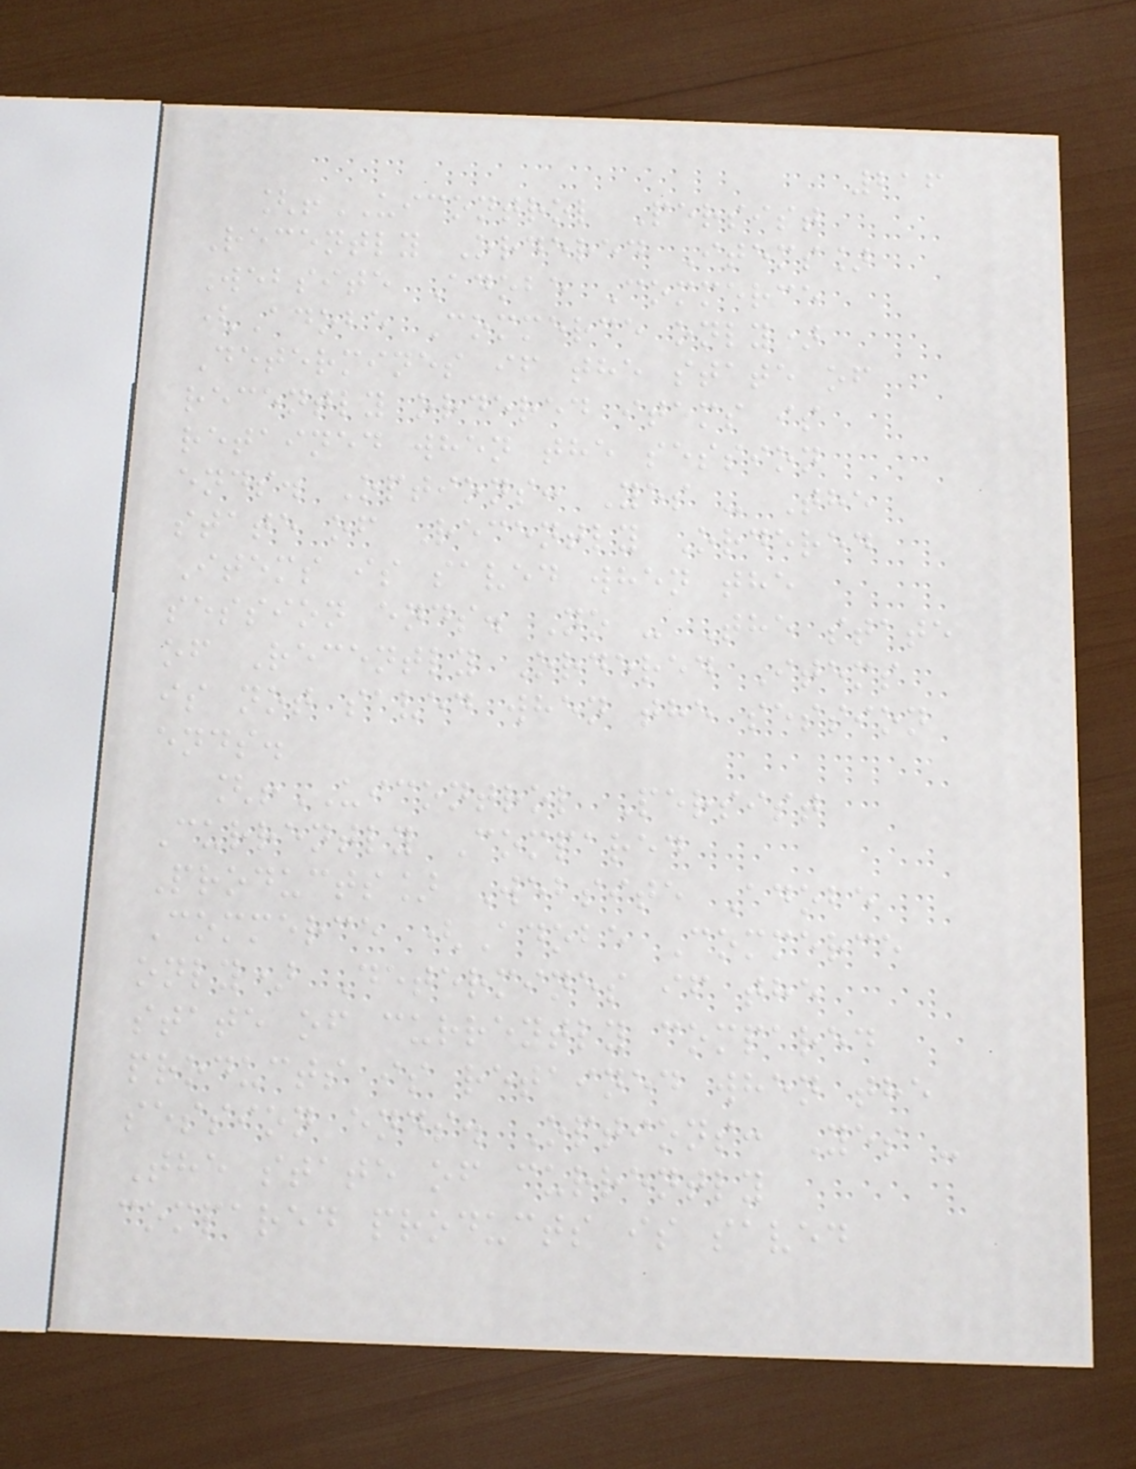216
[!UICONTROL Persist
Recently Ordered Items]
Website Adobe Commerce
(Adobe Commerce only)
Determines if the state of
recently ordered items is
retained when the session
ends. Options: Yes - The
state of Recently Ordered
Items is saved when the
session ends. No - The state
of Recently Ordered Items
is not saved when the session
ends.
[!UICONTROL Persist
Currently Compared
Products] Website Adobe
Commerce (Adobe Commerce
only) Determines if the
state of currently compared
products is retained when the
session ends. Options: Yes -
The state of currently
compared products is saved
